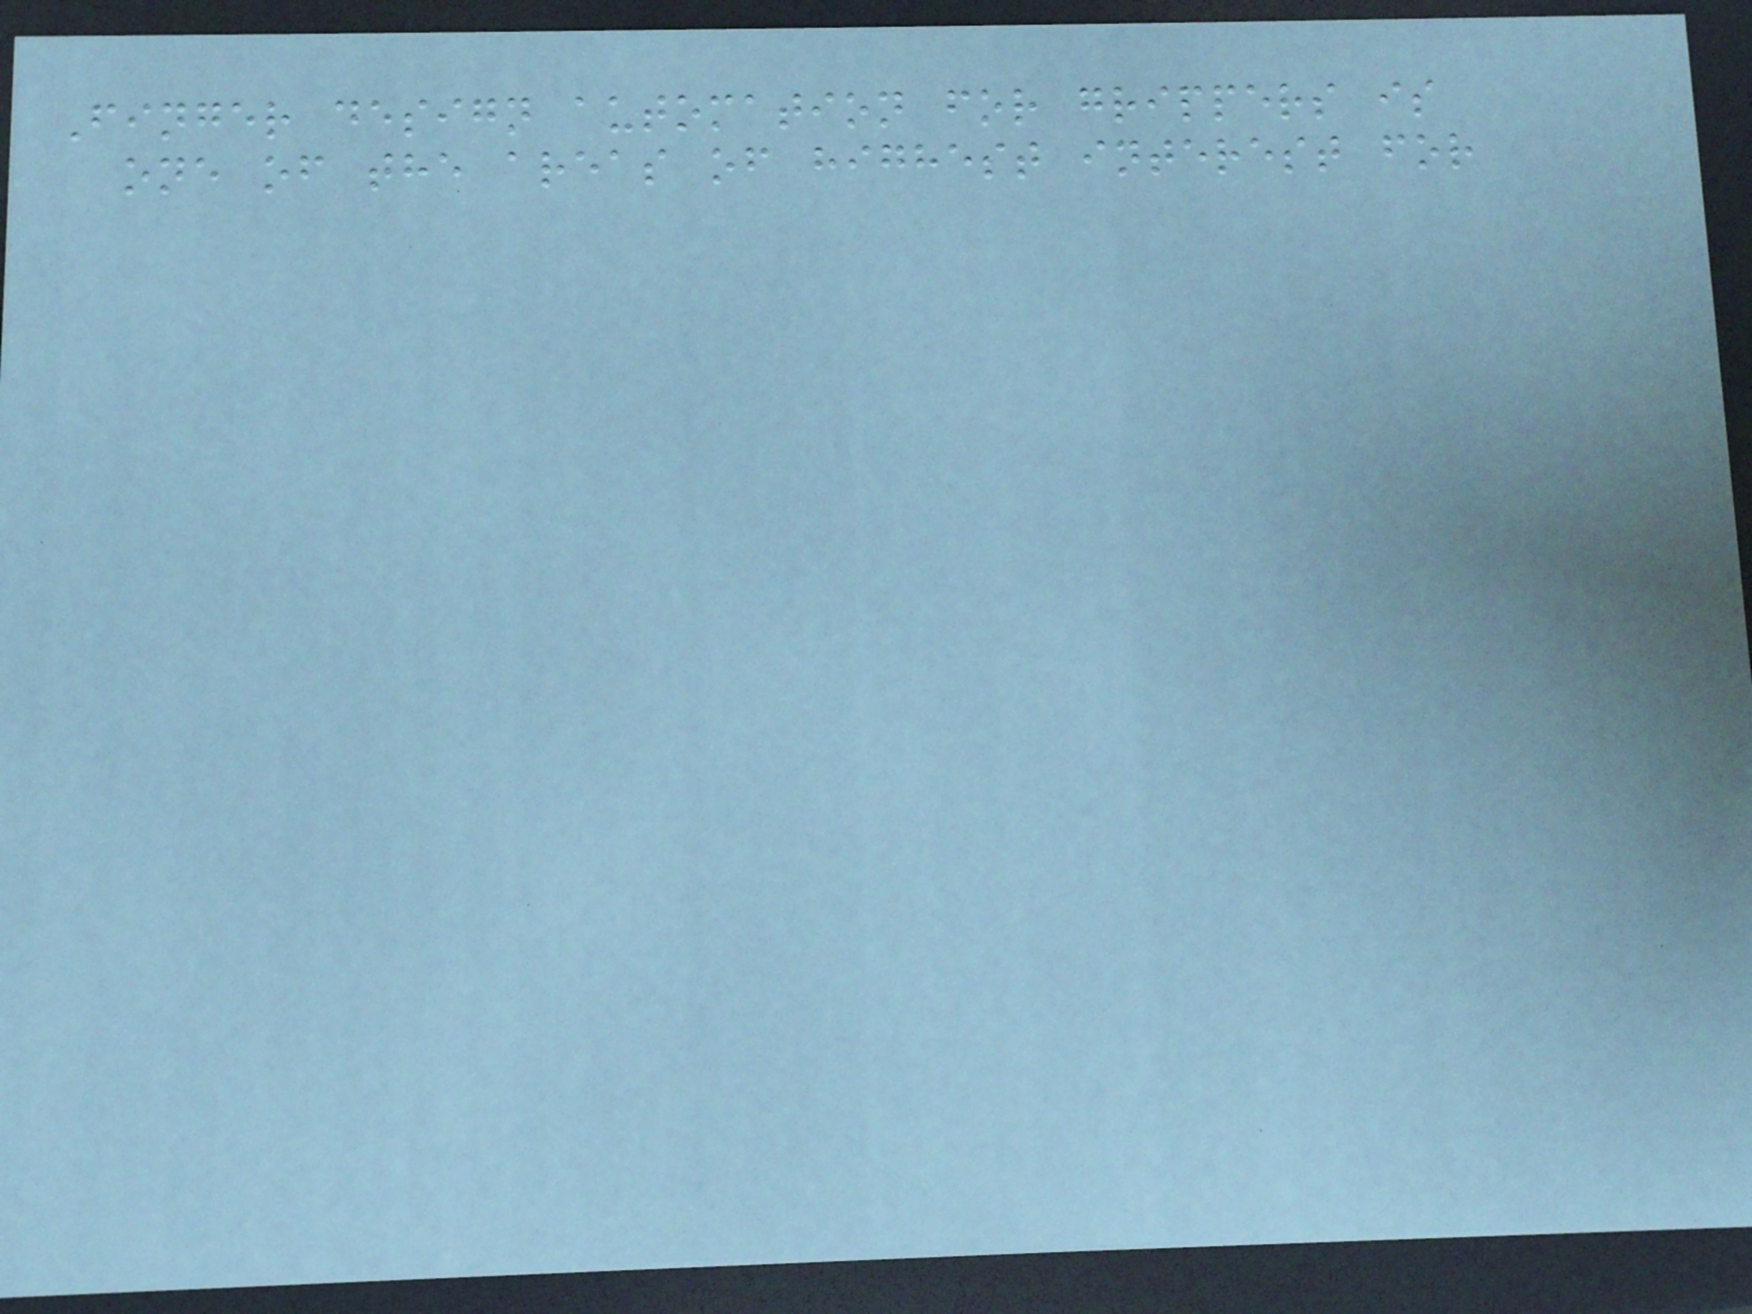Finger design automation for grippers is
one of the areas of highest interest for
